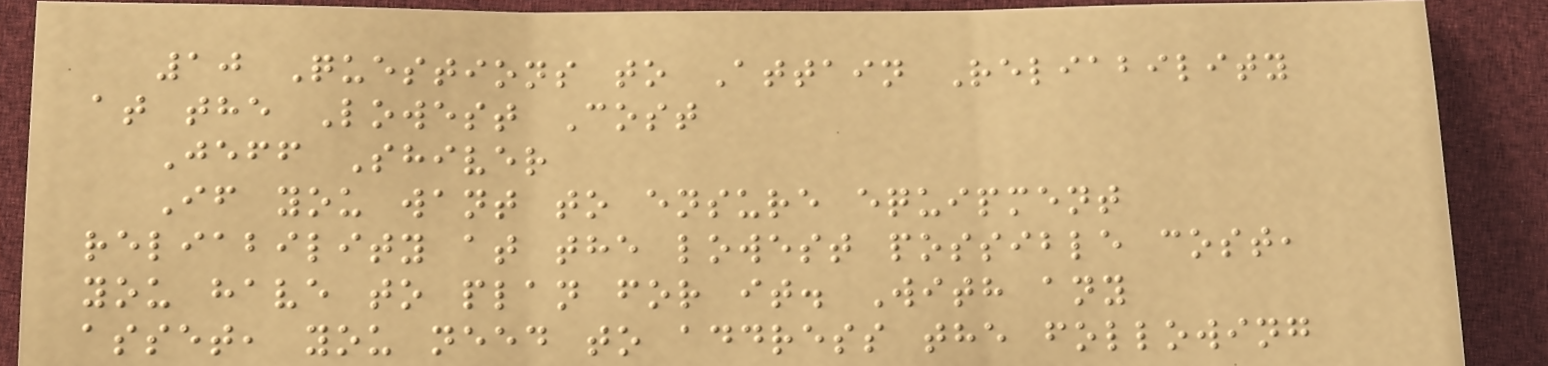10 Questions to Attain Reliability
at the Lowest Cost
Jeff Shiver
If you want to ensure equipment
reliability at the lowest possible cost,
you have to plan for it. With any
asset, you need to address the following
